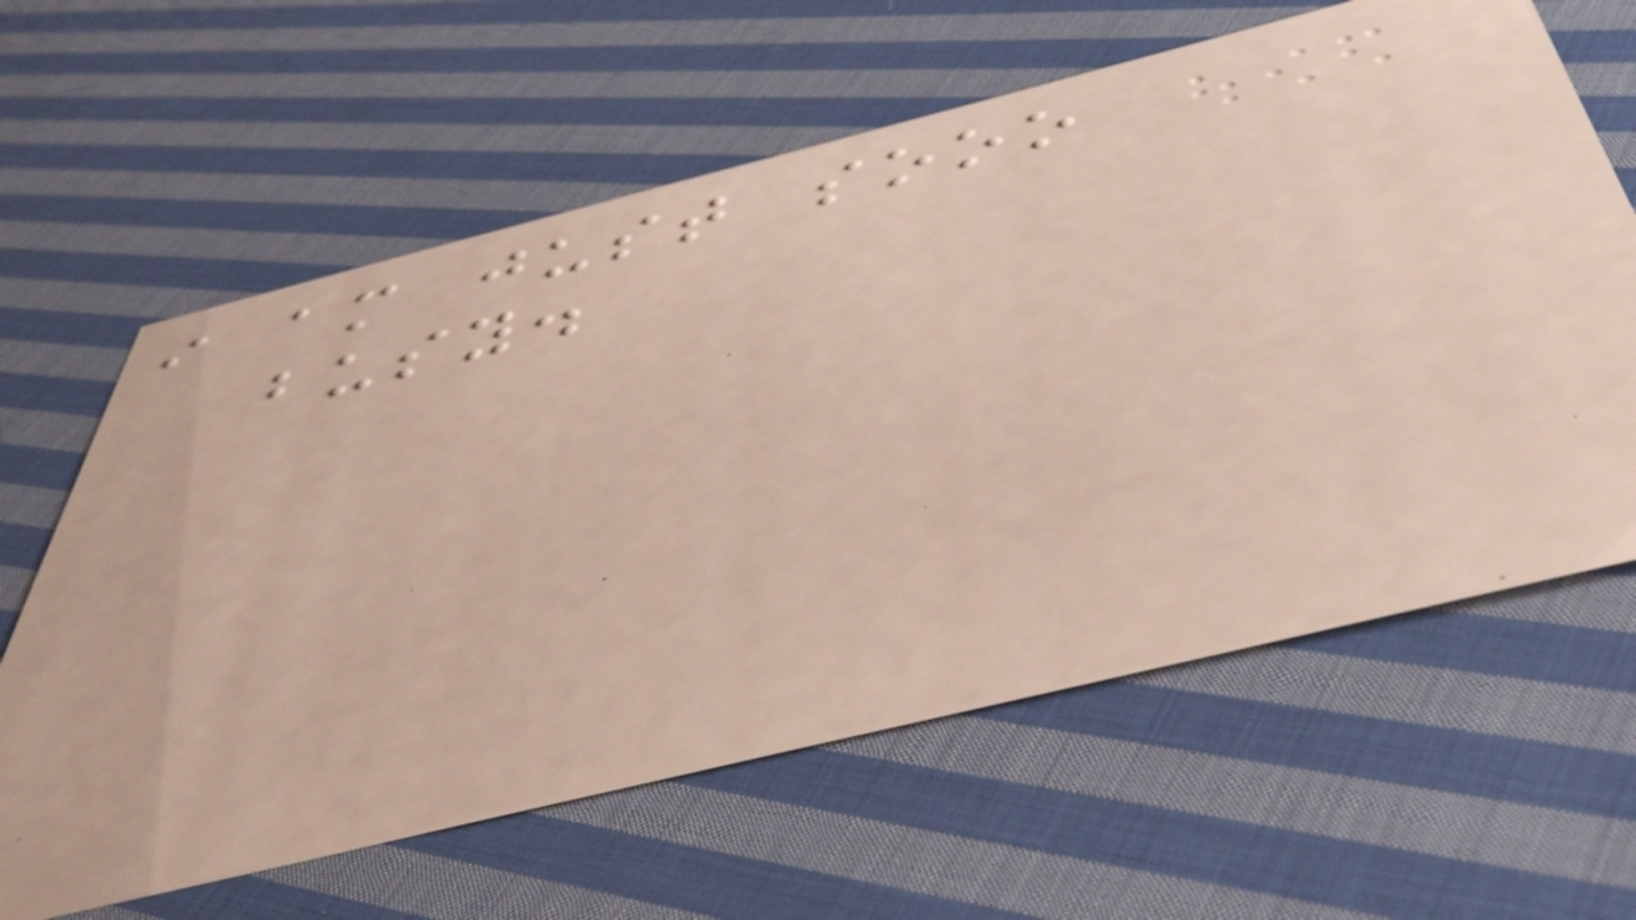i am just sooo
busy.
